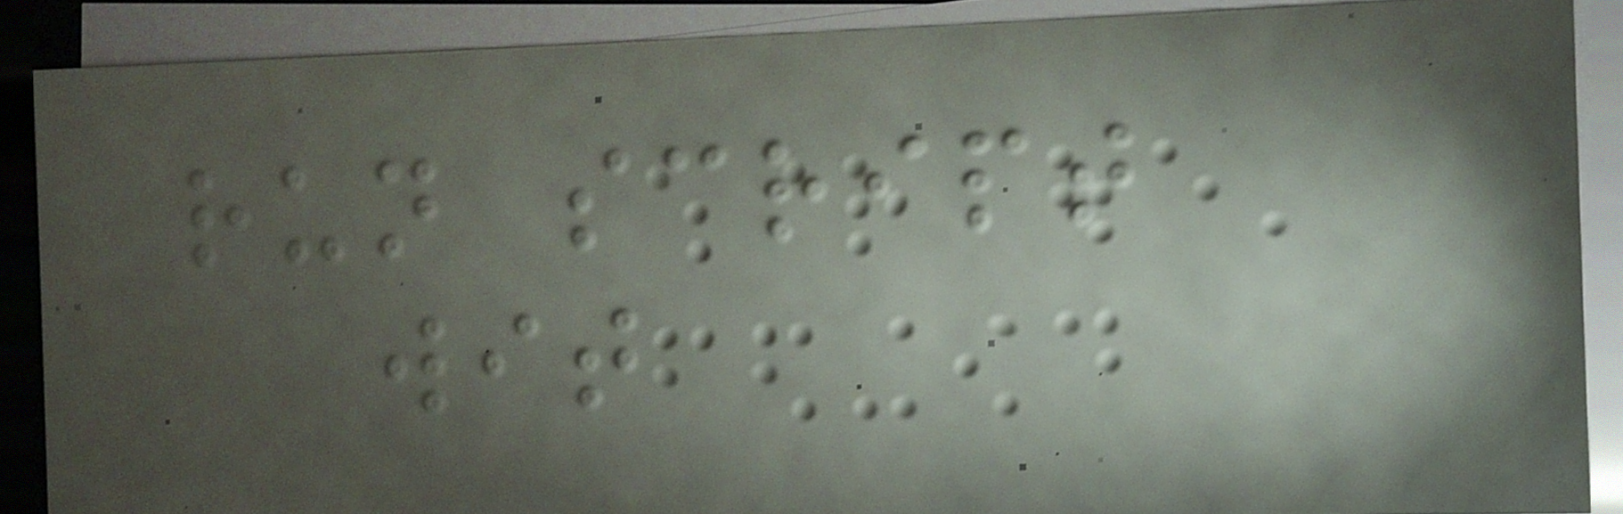run script
wit
